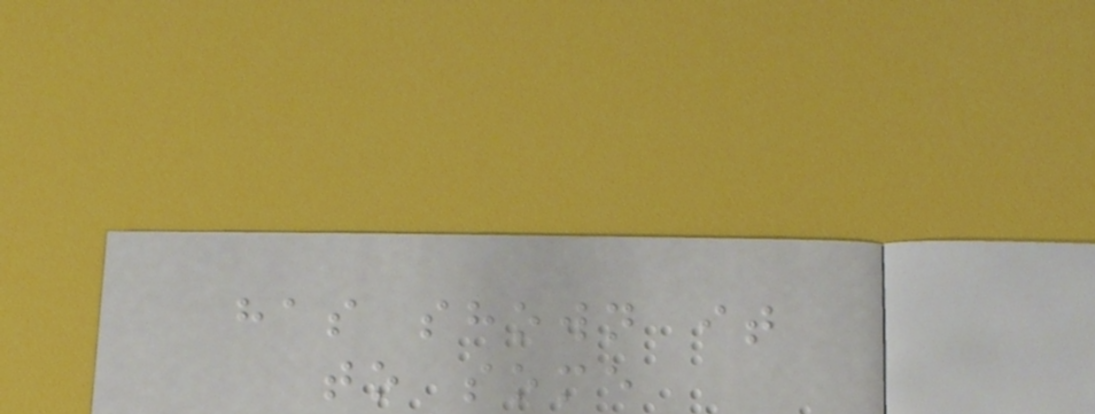has shown it
to some
